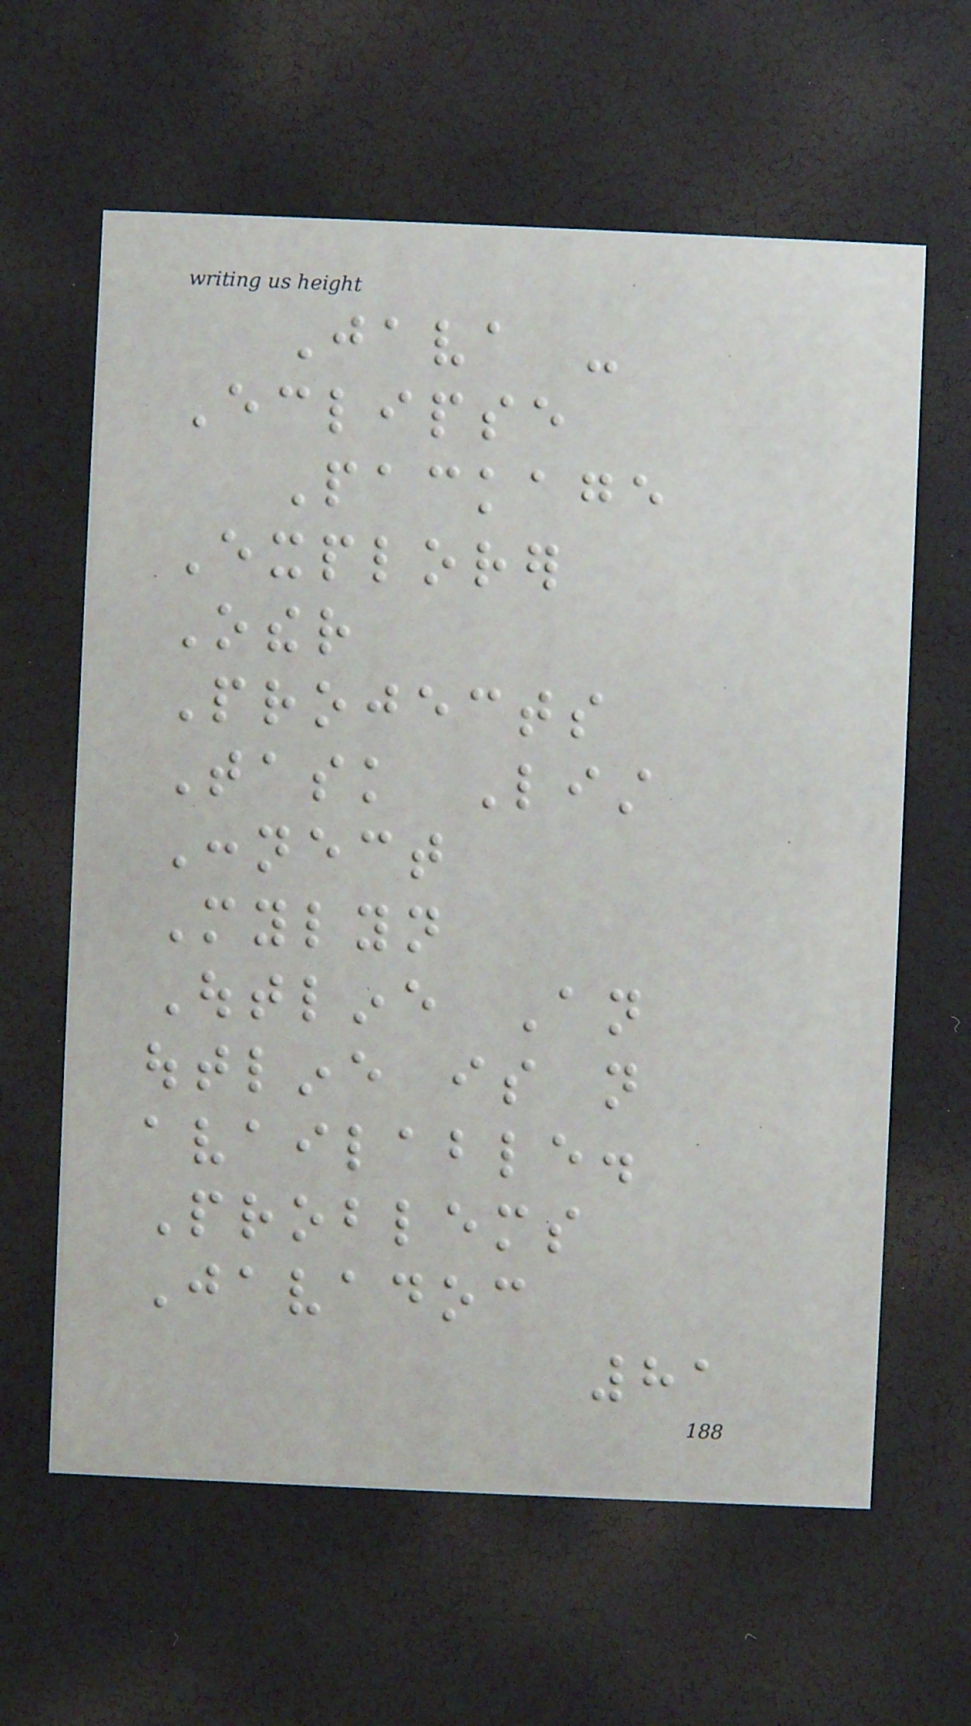Java -
Eclipse
Package
Explorer
Other
Projects
Task List
Connect
Mylyn
Outline An
outline is not
available.
Problems
Javadoc
81
